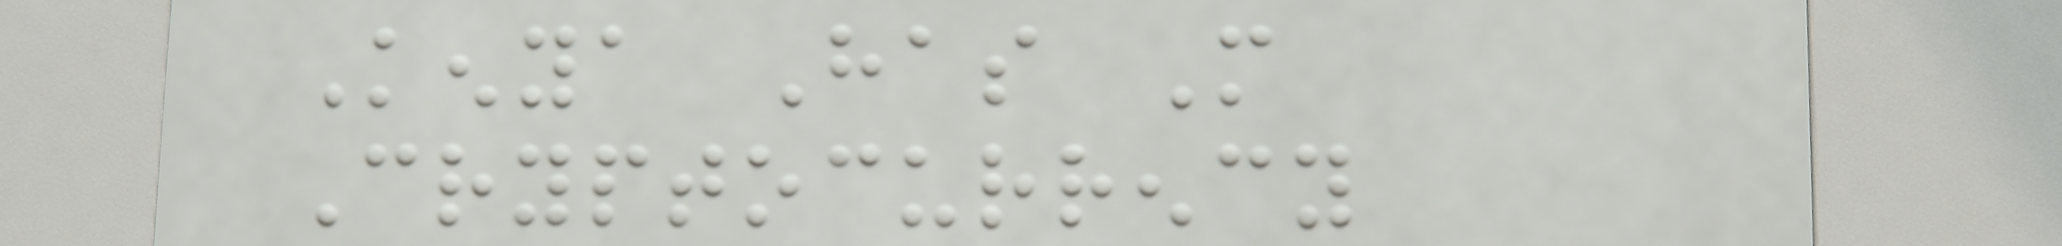Kenya Has More
Cryptocurrency
